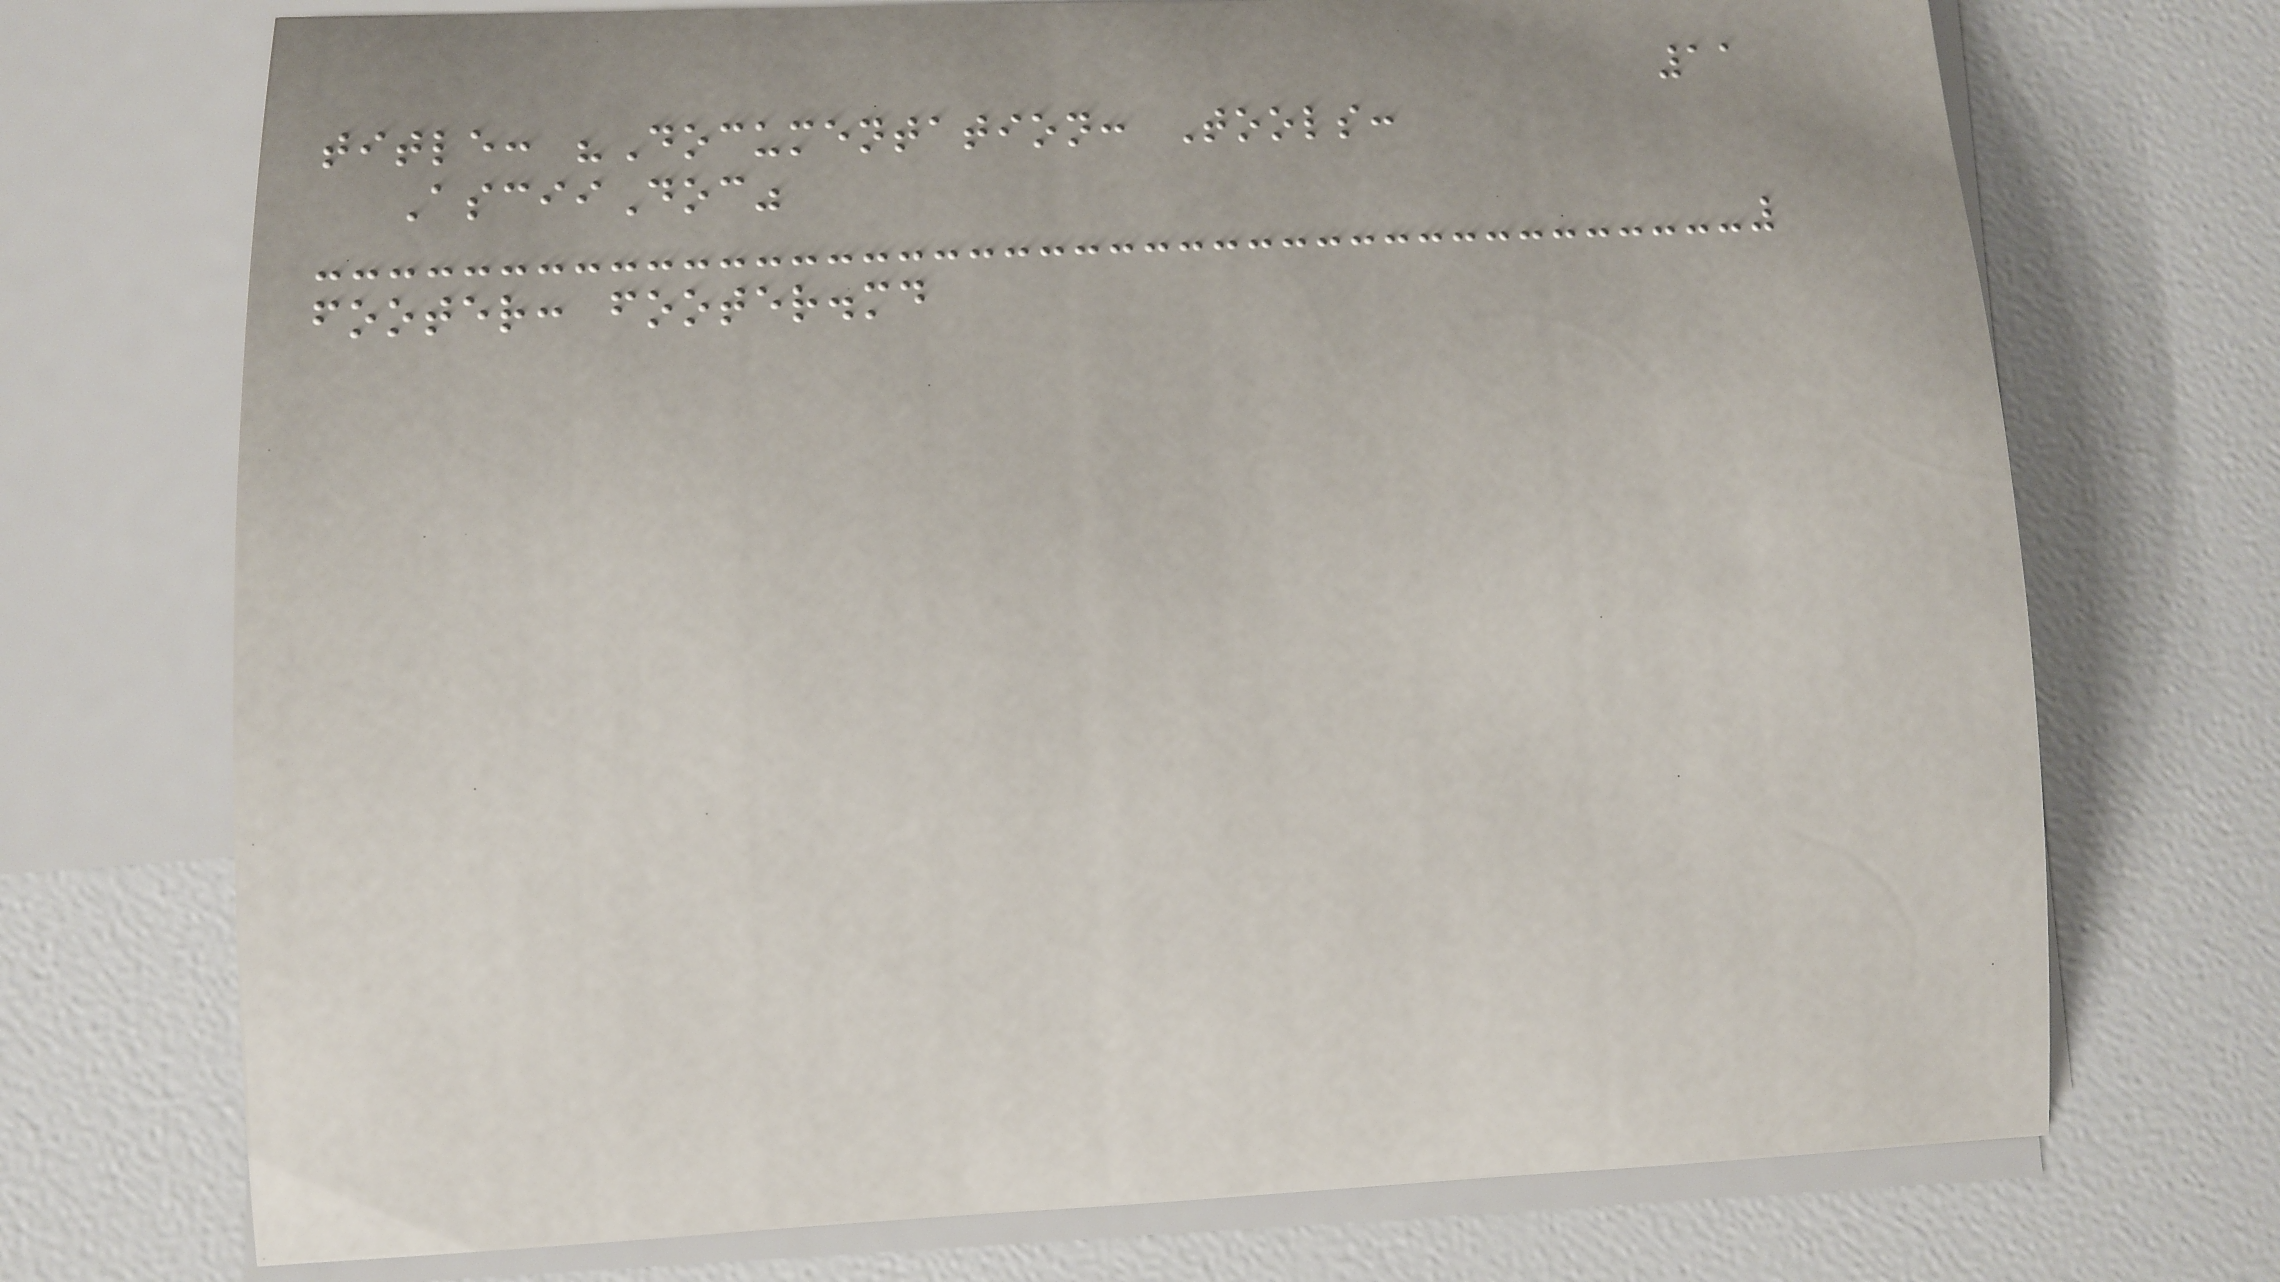11
title: "Documentation: Tools:
AsciiDoc"
footer: footer.md
